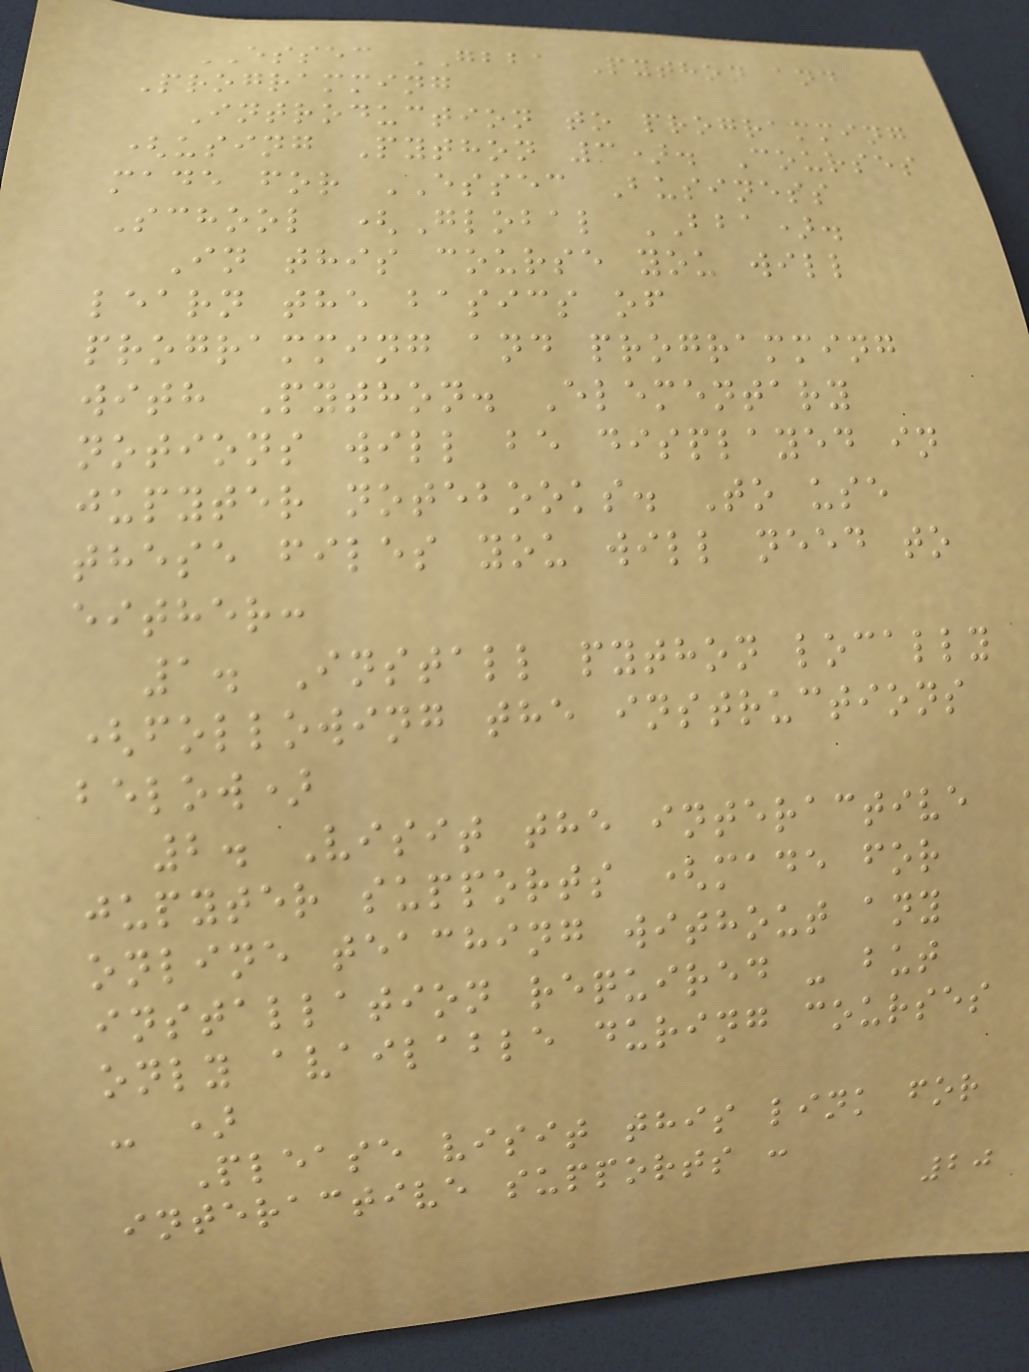ESSEC GBBA Python and
Programming
Introduction to programming
(using Python 3). Courses
made for ESSEC Business
School (Global BBA).
In this course you will
learn the basics of
programming and programming
with Python. Elementary
notions will be displayed in
jupyter notebooks. To use
these files you will need to
either:
1. Install python locally
(following the instructions
below)
2. Visit the interactive
jupyter supports (made for
online teaching without any
installation required - but
only available during courses
- )
Please visit this link for
interactive supports :
20
